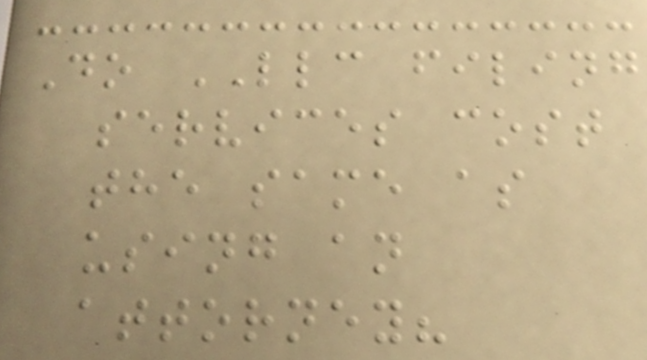Do LLC filing
services cost
the same as
using an
attorney?
